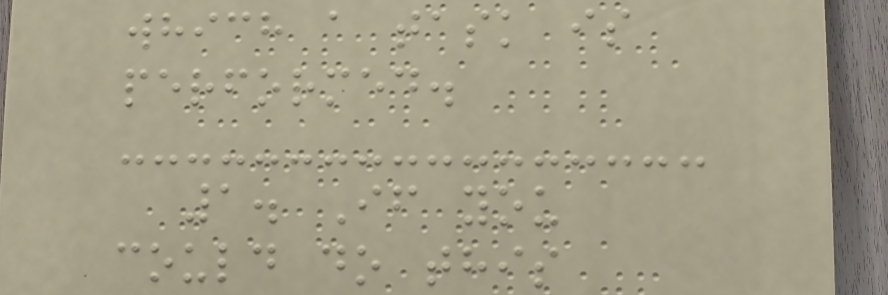which a task is
performed.
1. If you
could do this
